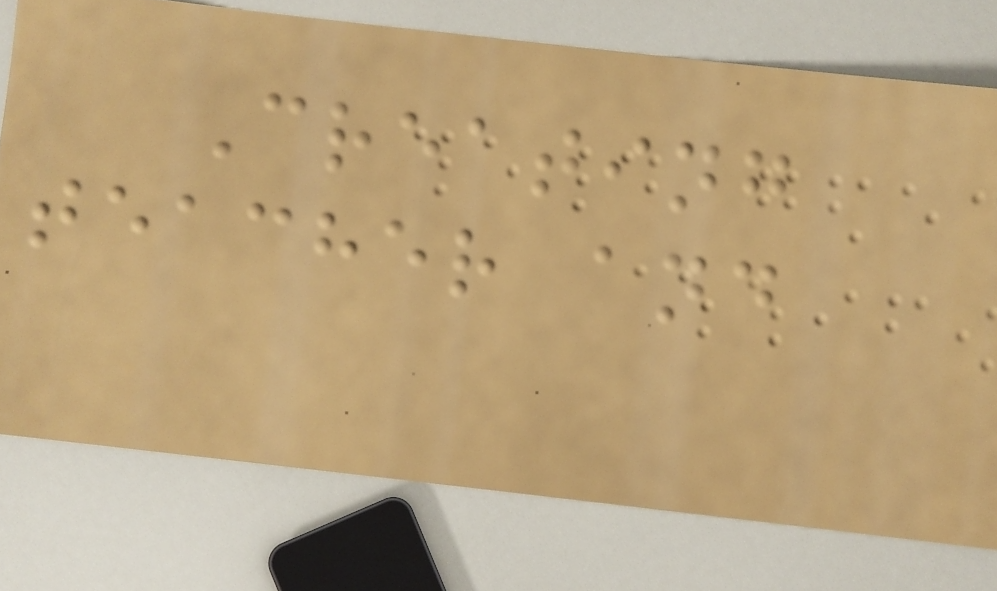Creating
teacher and
